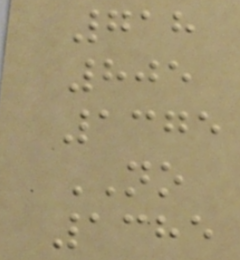718
805
1375
NO
1385
